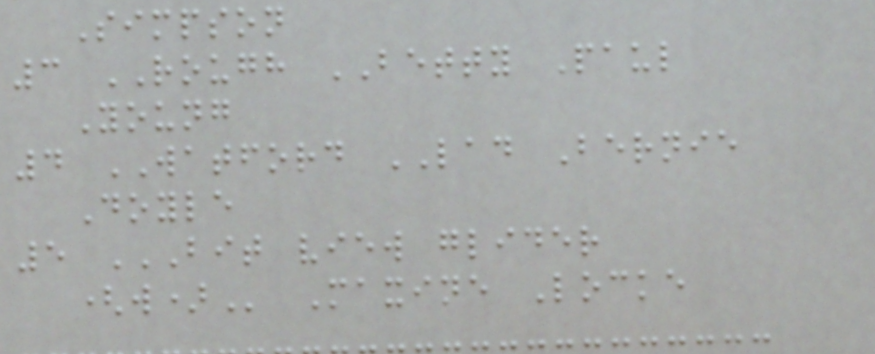Simpson
3 ROUGH BETTY Paul
Young
4 WATFORD LAD Bernie
Doyle
5 BIT VIEW GLIDER
(W) Maxine Locke
